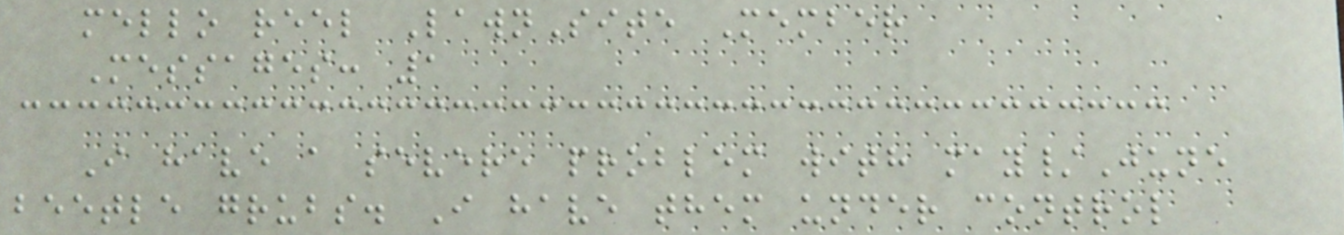mello reel LawnSite Member
Messages: 1
I have a severe problem with may/June
beetle grubs. I have them under control
